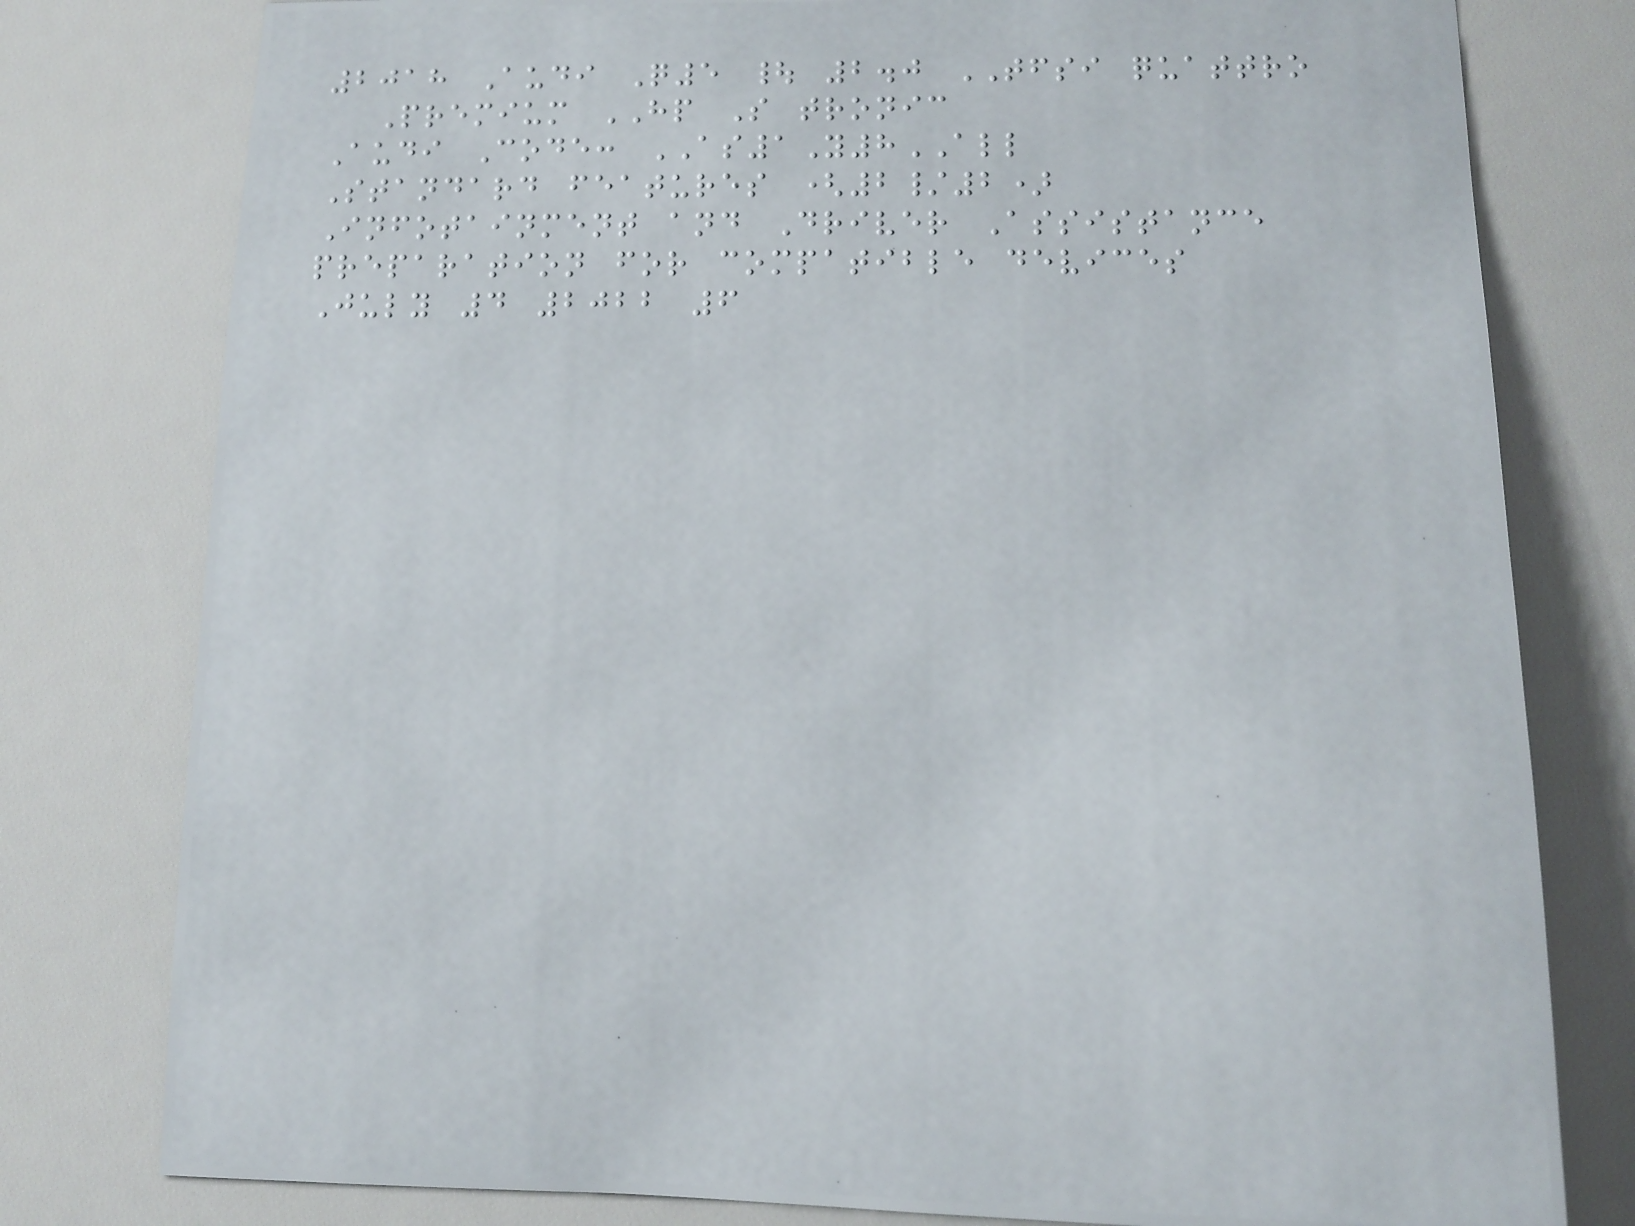2018 Audi Q5 | 2.0 TFSI quattro
Premium HP S tronic
Audi Code: AS1Y8ALL
Standard features (2/2)
Infotainment and Driver Assistance
preparation for compatible devices
July 4 2022 6
